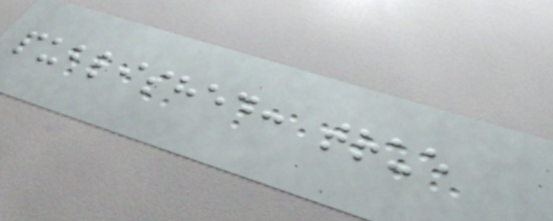published: true
